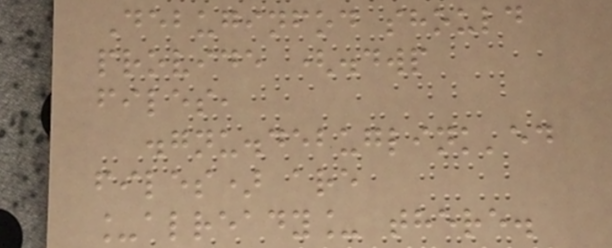Debuginfod should
provide (.dwp
files,
.gnu.debuglink'ed
files) are
_already_ there.
